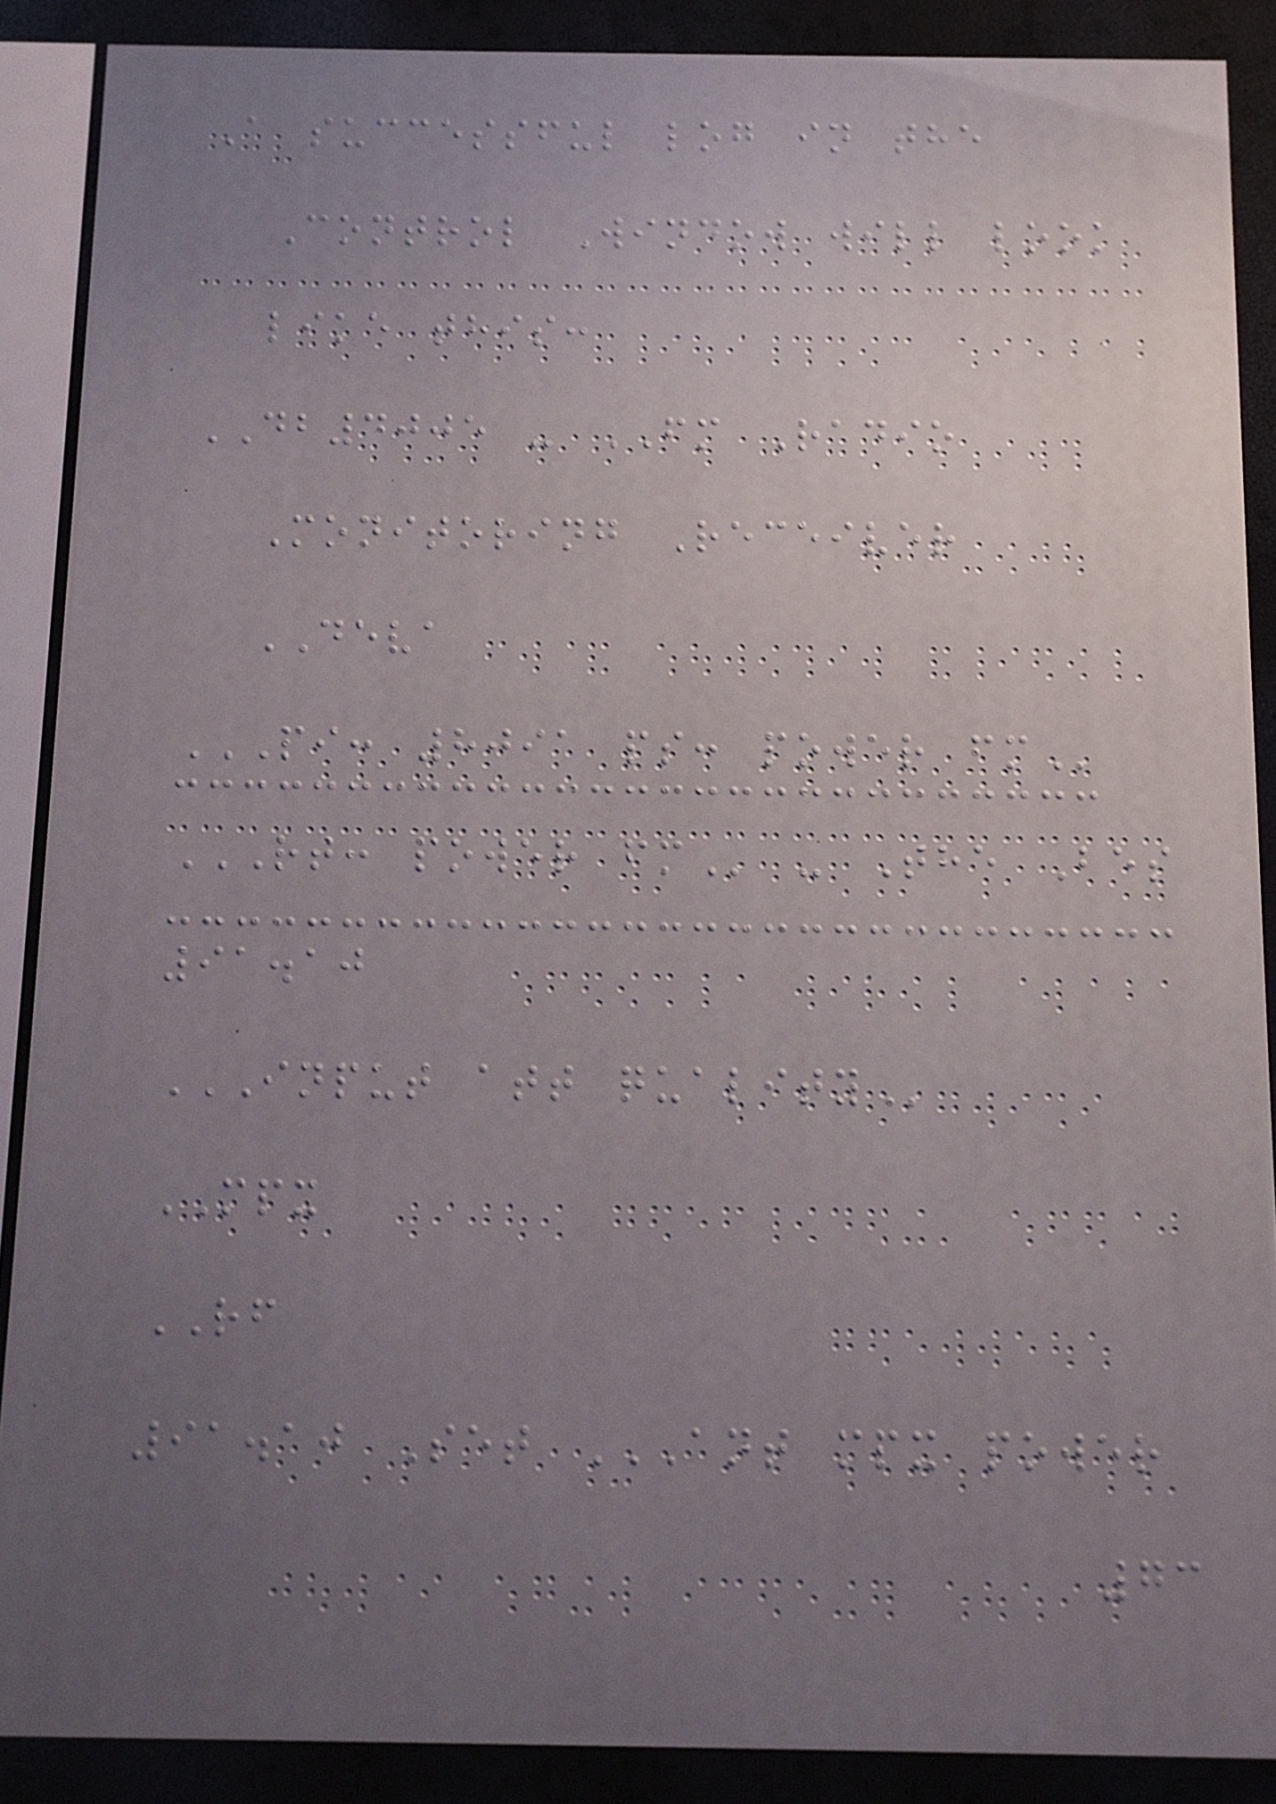A successful log in the
Control Window will look
like this:
DB4005 - FM Radio
Monitoring Receiver
DEVA
PI: 8091 PS: POWER FM
RT: POWER FM - The Bes
91.10
INPUT ATT QUALITY
MPX
RF
91.10 Set ANT MPX POWER
73
